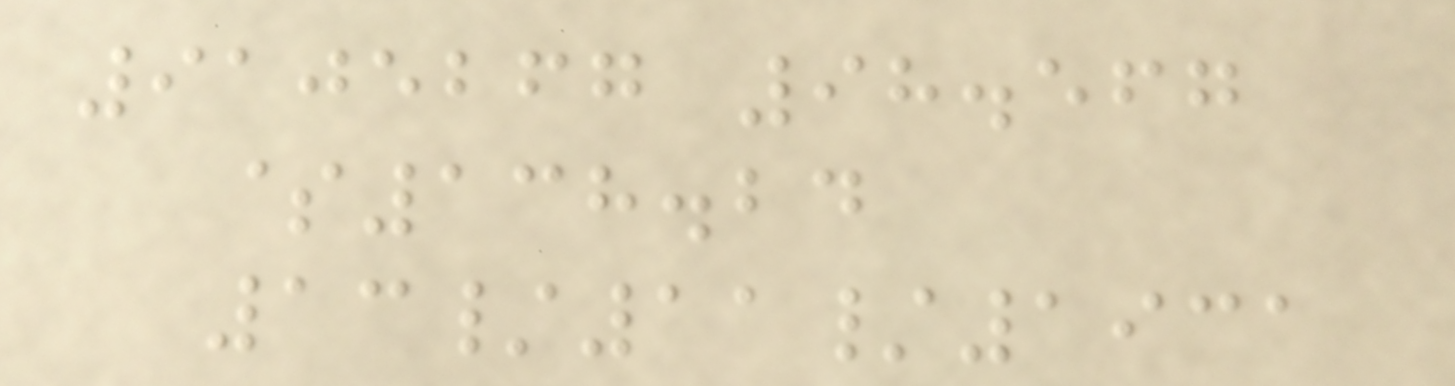9105267 98.567
$138.24
13/11/1931
